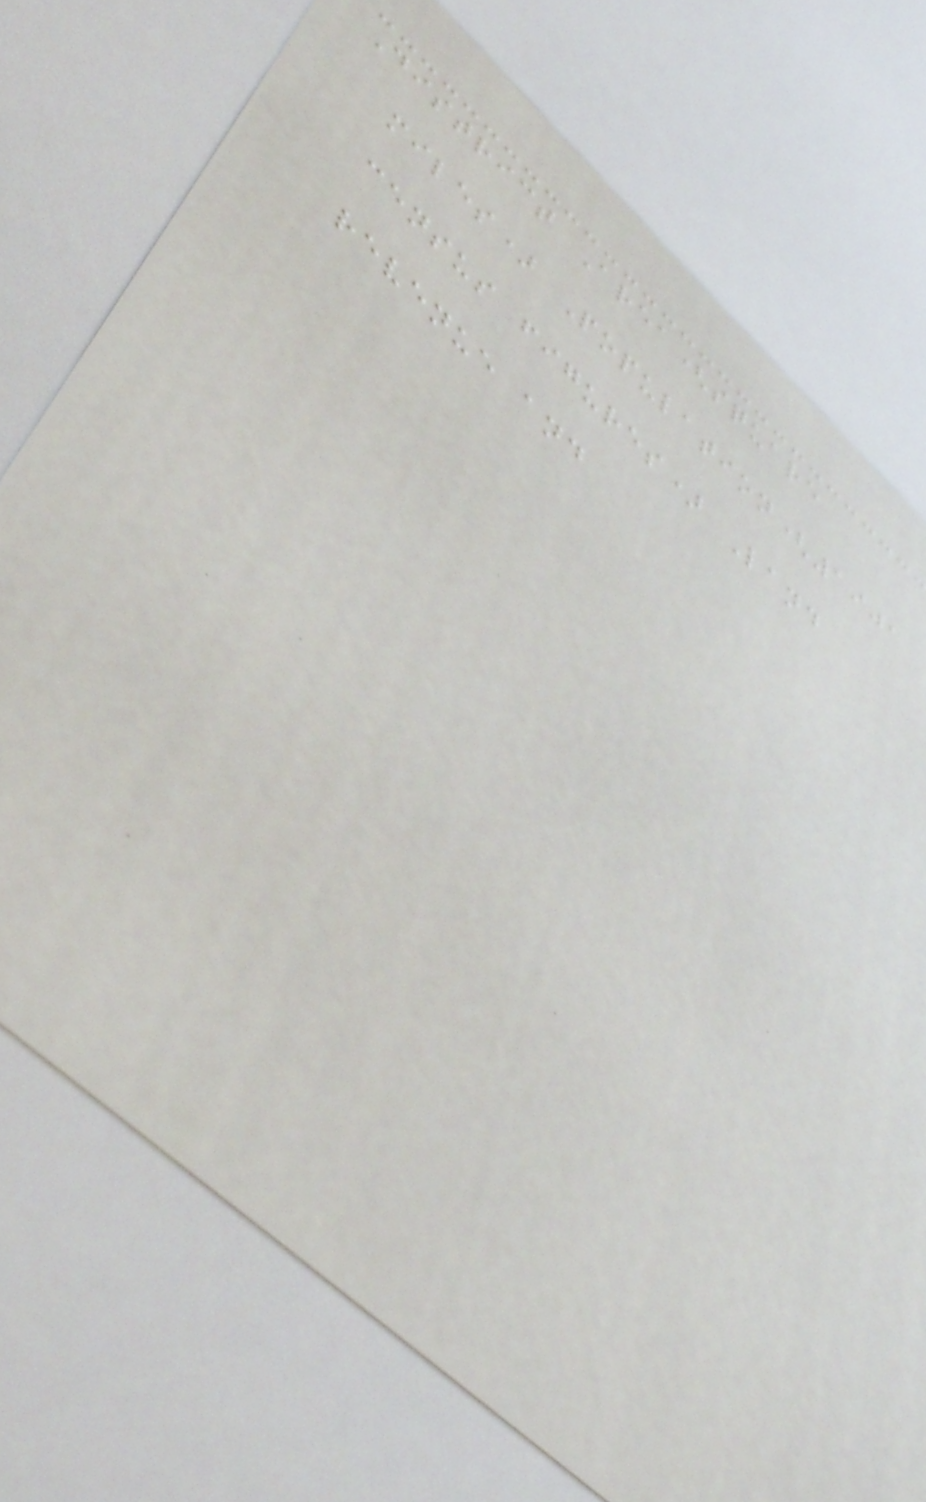District Area(square
miles) Population(1901
census figures) Land
revenue and
